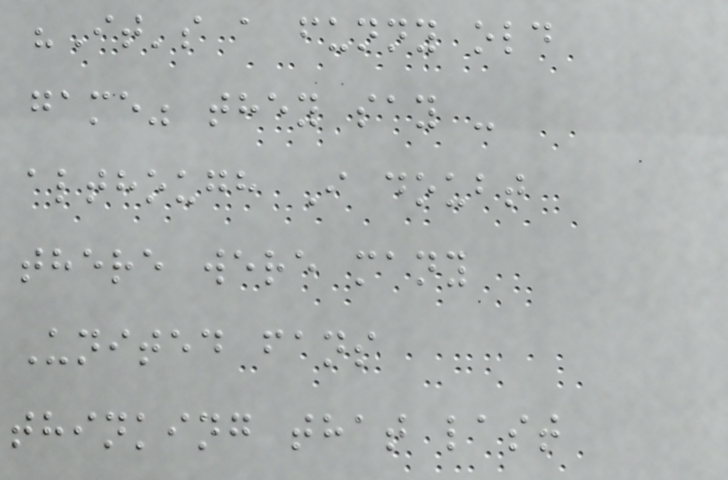"It's a funny old
game" they say -
although I doubt
there were many
United fans
thinking that last
